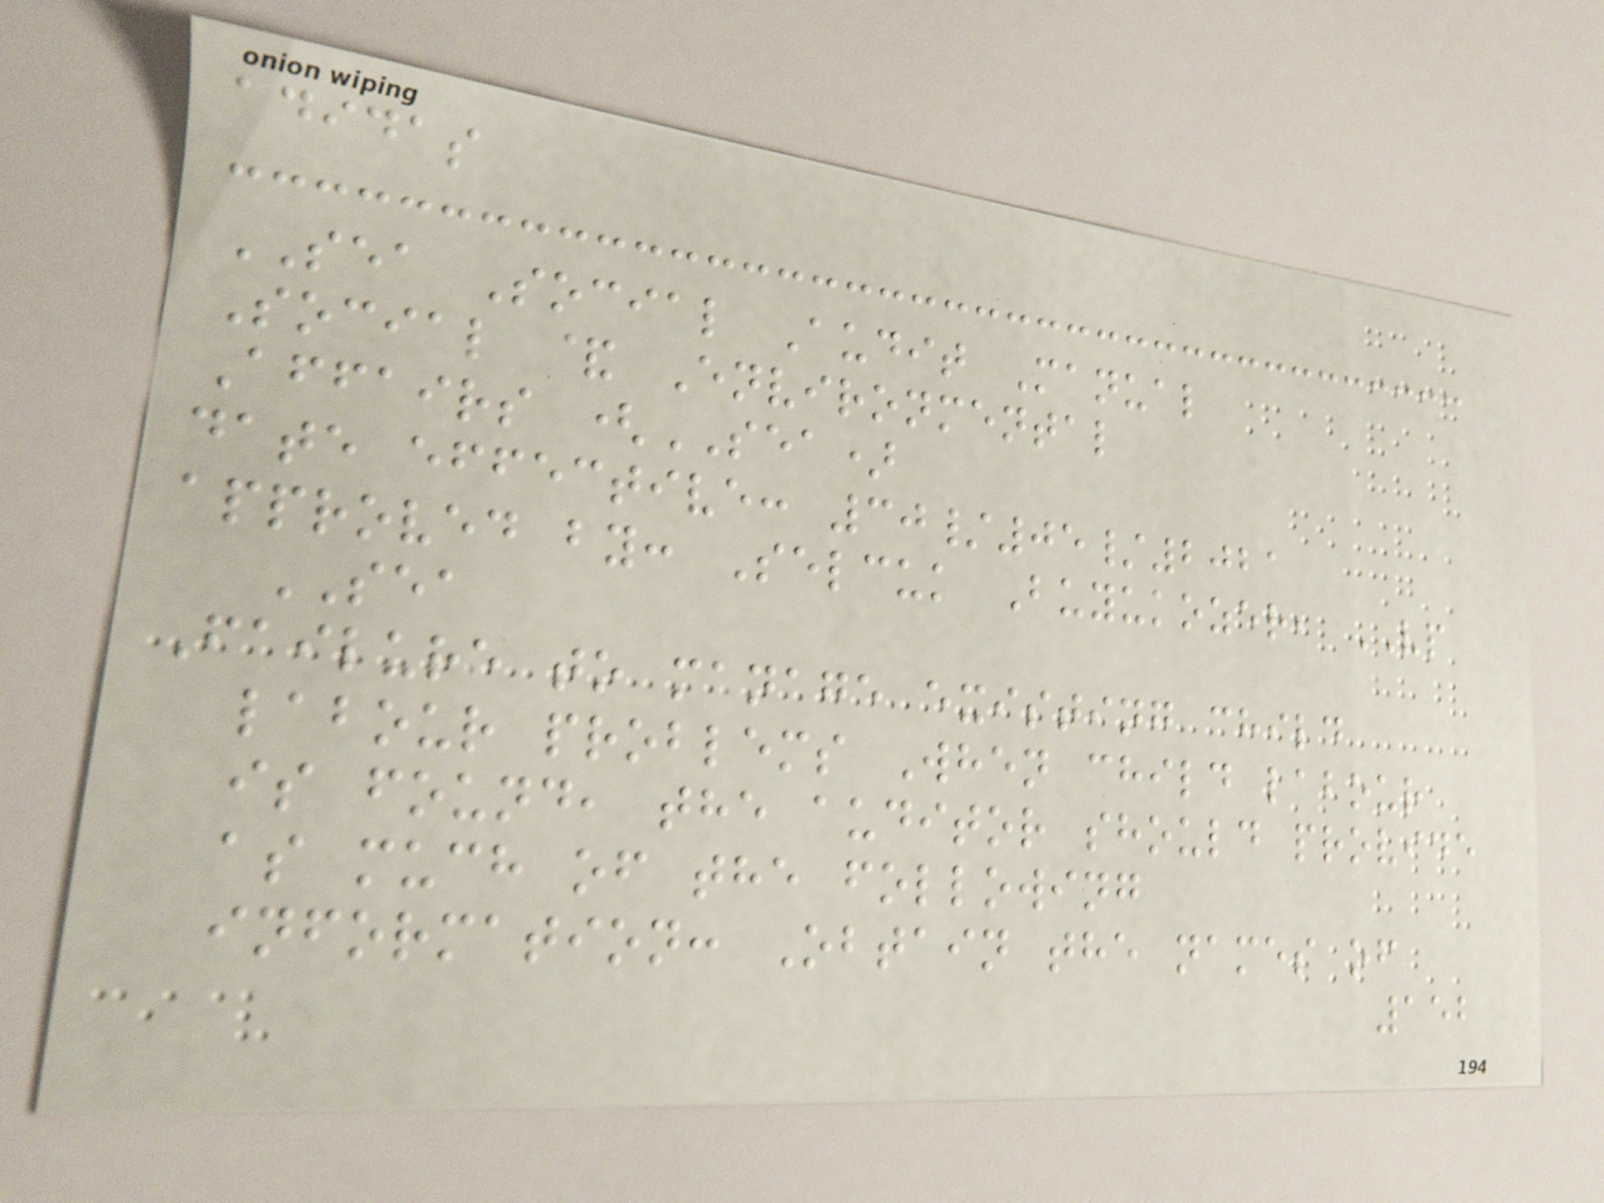adidas
SEA Social Audit Manual
Social & Environmental
Affairs (SEA)
date effective: 30/05/2021
approved by: Selcuk Buyukozer, VP
SEA
Failure to manage existing child
labour problems When child labour
is found, the auditor should provide
as much of the following
information: Obtain the names of
152
